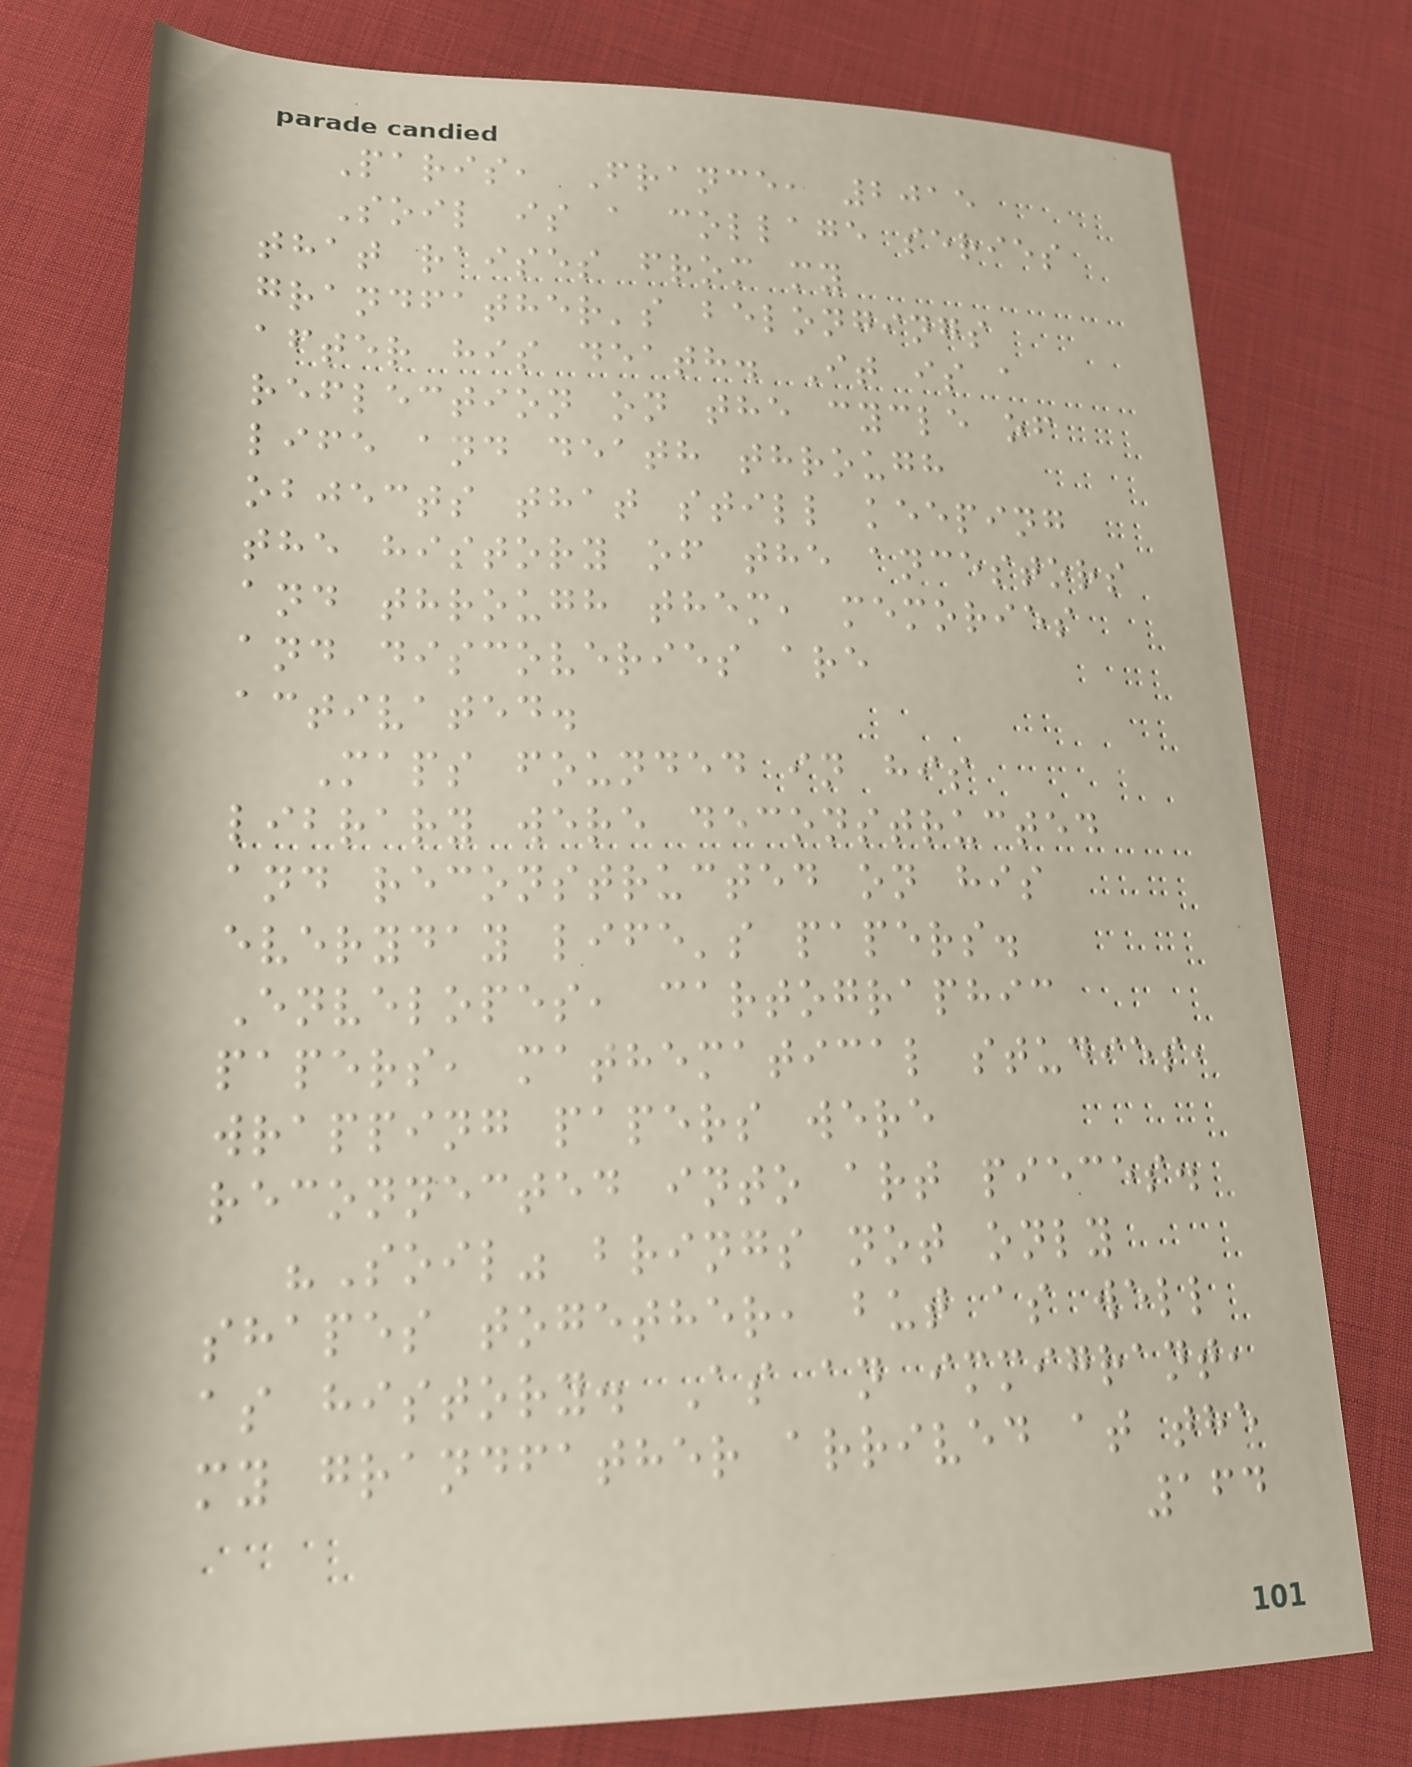Paris, France, 2015
Soil is a collage series
that raises from my
grandfather's belongings
after his death. It is a
reflection on the cycle of
life and death through
objects that still keeping
the history of the ancestors
and through them, memories
and discoveries are
activated.
Maps founded in his
library were deconstructed
and reconstructed on his
everyday life's papers.
Envelopes, cartographic
papers, mathematical studies,
wrapping papers were
reconnected into art pieces.
"Soil" brings not only
shapes together, but as well
as history. As an immigrant,
my grandfather arrived at the
164
